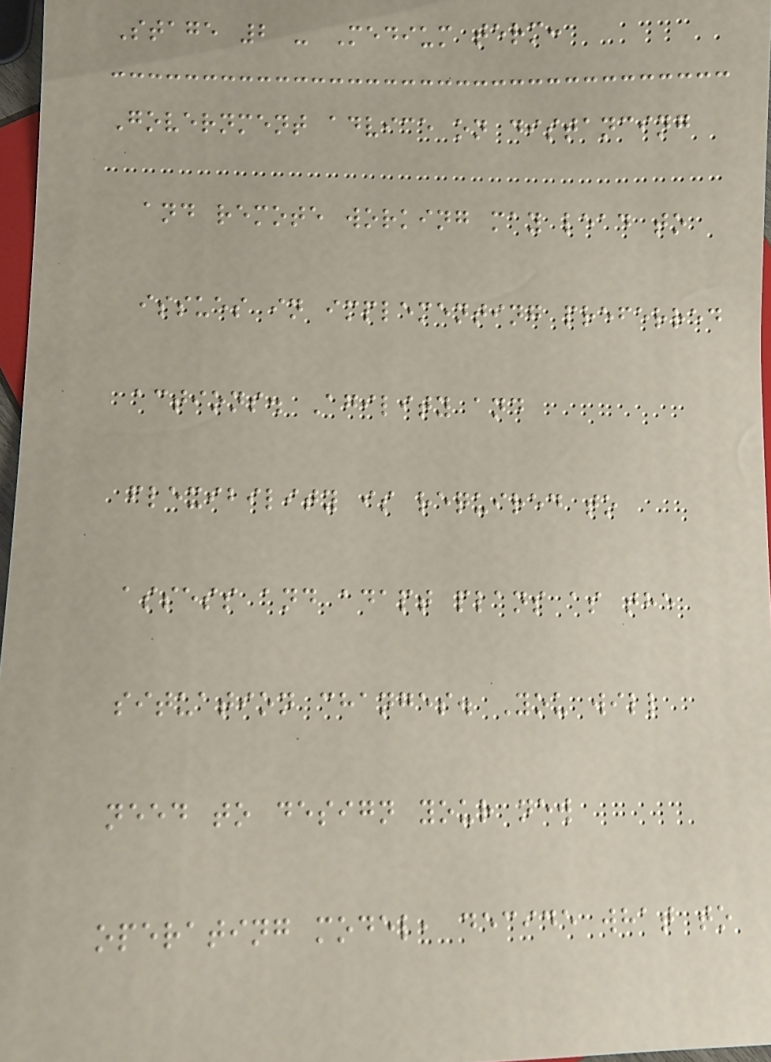Stage 2 - Medium term:
Government advice on distancing
and remote working may lead to
issues in implementing preferred
actions. Agility and
flexibility is required to
assess and adapt plans as the
situation changes. You will
need to design your new
operating model, decide what to
